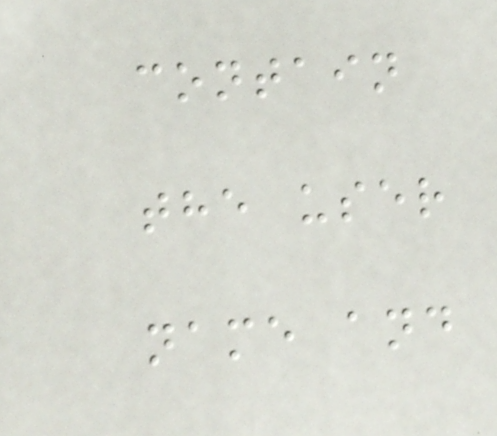contain
the user
name and
